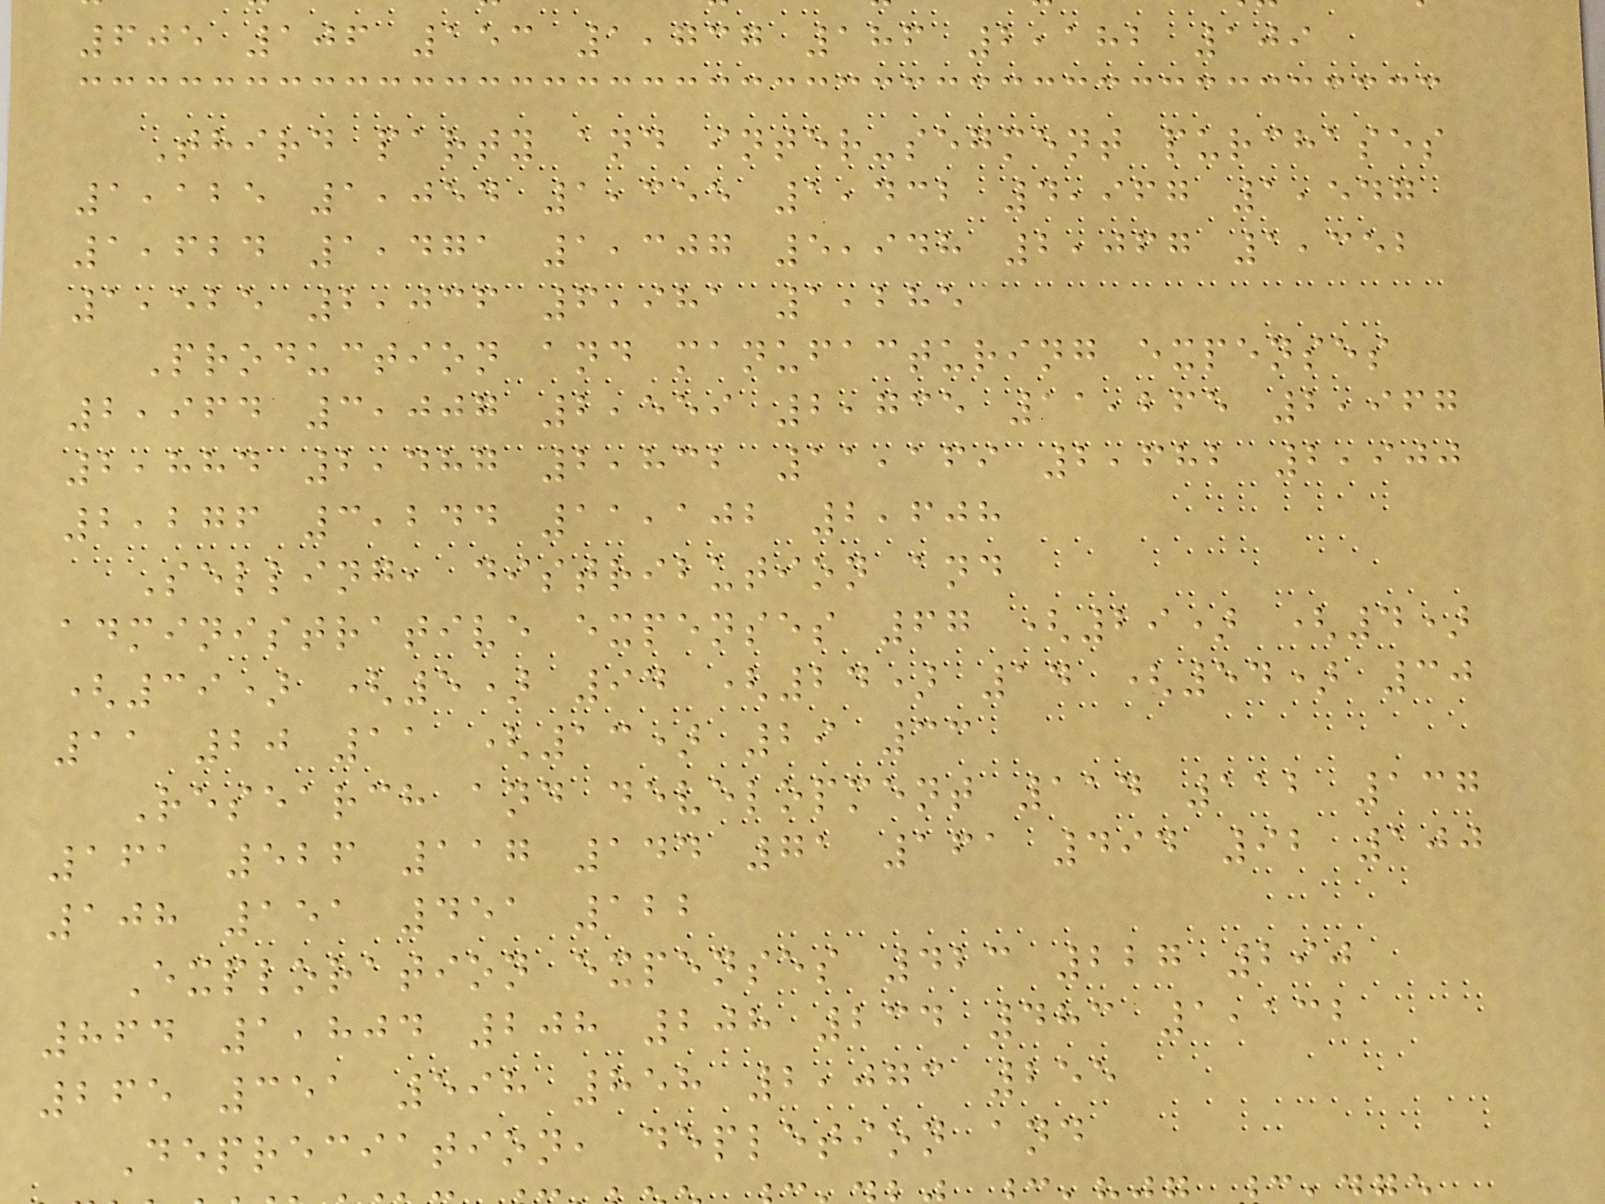605 106 153 1,737 186 2,182 109
Third party and inter-segment purchases
1,125 1,054 1,355 1,432 4,967 1,547
1,624 1,471 1,307 5,948 2,067 1,352
1,525 2,036 6,981 1,285
Production and manufacturing expenses
2,964 3,007 2,559 2,735 11,265 2,967
2,884 2,487 2,832 11,169 2,682 2,900
2,276 3,244 11,102 2,608
Selling, distribution and
administrative expenses 67 (29) (4)
(39) (5) 94 (24) 14 (54) 30
11 20 11 (13) 29 33
Research and development 114 112 137
161 526 117 144 71 161 494 92 100
108 151 451 122
Exploration expenses 423 227 290
864 1,804 208 208 234 483 1,132
265 351 598 858 2,073 255
Depreciation, depletion and
